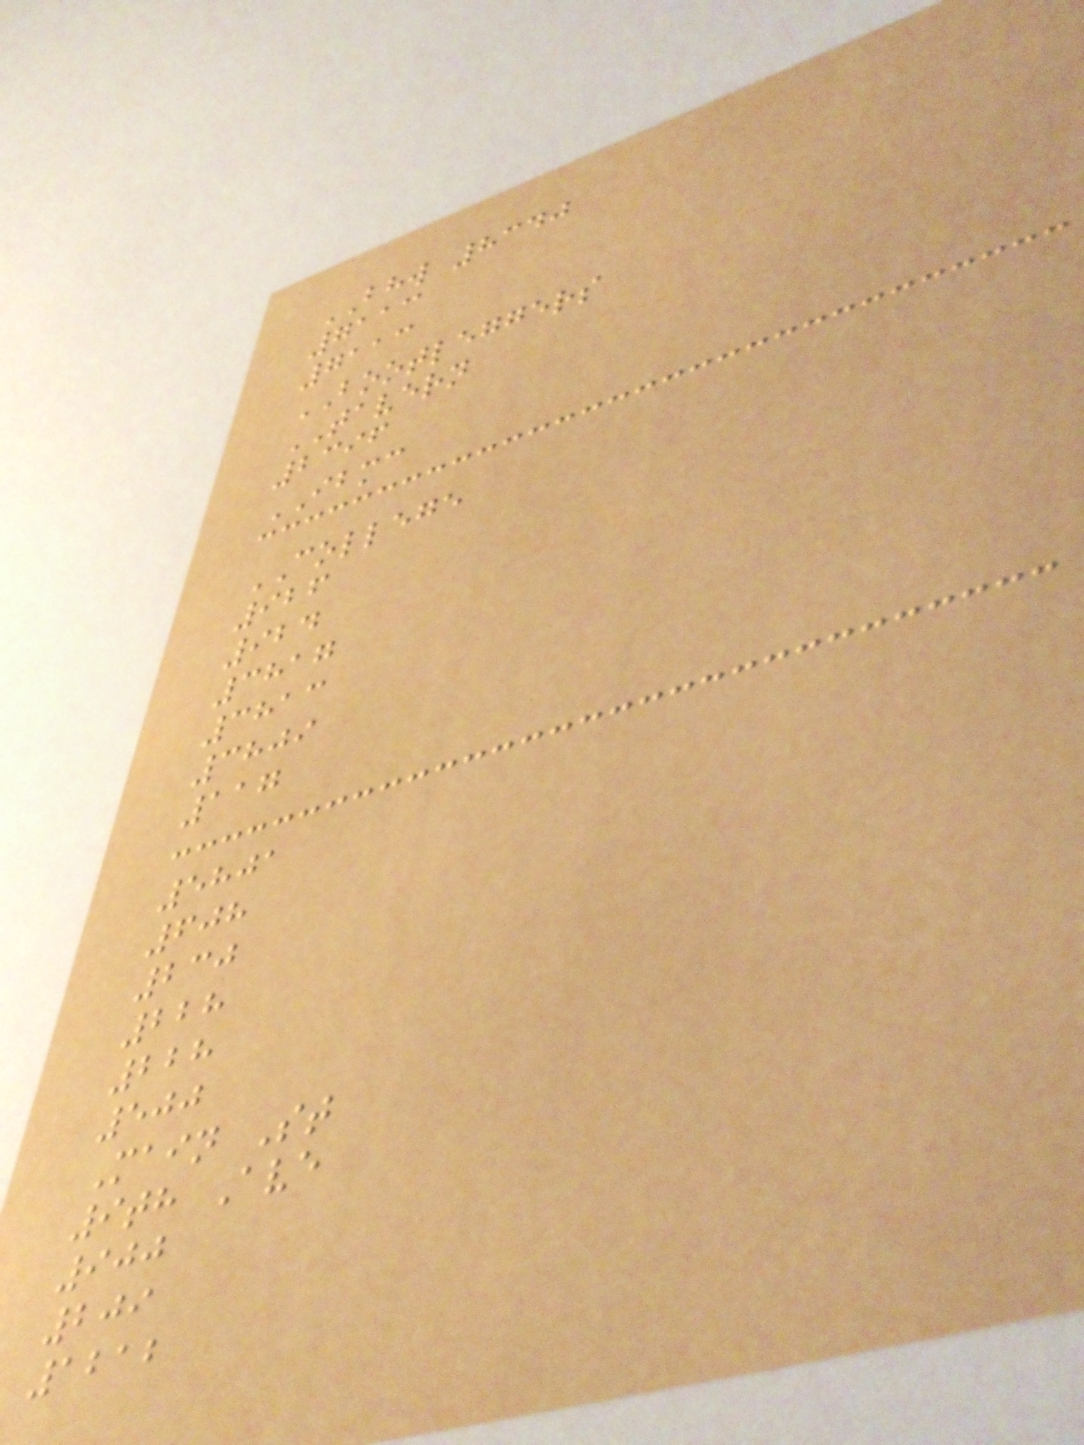BHW 8340
7113
7113
BOOTLEGGERS
TAVERN
2396
IBMC
COLLEGE
926
924
3817
3813
3809
117
5801
608
230
228
228
500
Main St
9th Ave
900
209
1212
